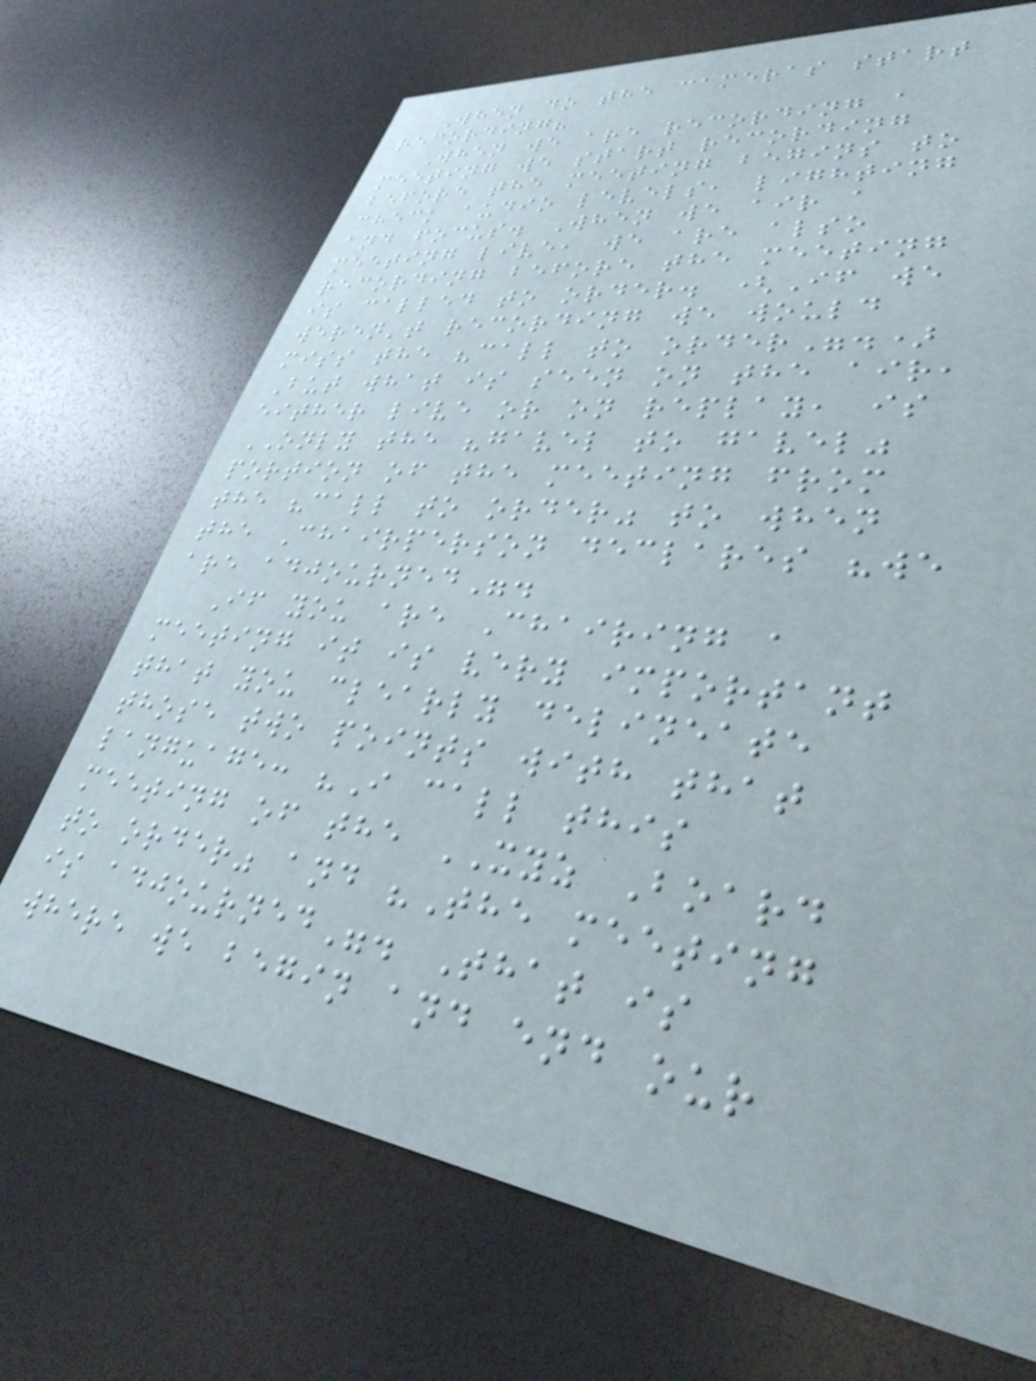When do the cameras start
recording?
When we are recording a
meeting we start recording
before the meeting begins to
check audio levels, lighting
and focus. When we air a
meeting live, we are also
recording before the meeting
is called to order. (If we
weren't recording we would
miss the "call to order".)
But what is seen on the air,
either live or on replay, is
ONLY the "gavel to gavel"
portion of the meeting from
the "call to order" to when
the Chairperson declares "we
are adjourned".
If you are Chairing a
meeting it is very important
that you clearly delineate
those two points with that
language: "I call this
meeting of the XYZ Board
to order" and "The meeting
is adjourned". That is
where we begin and end our
